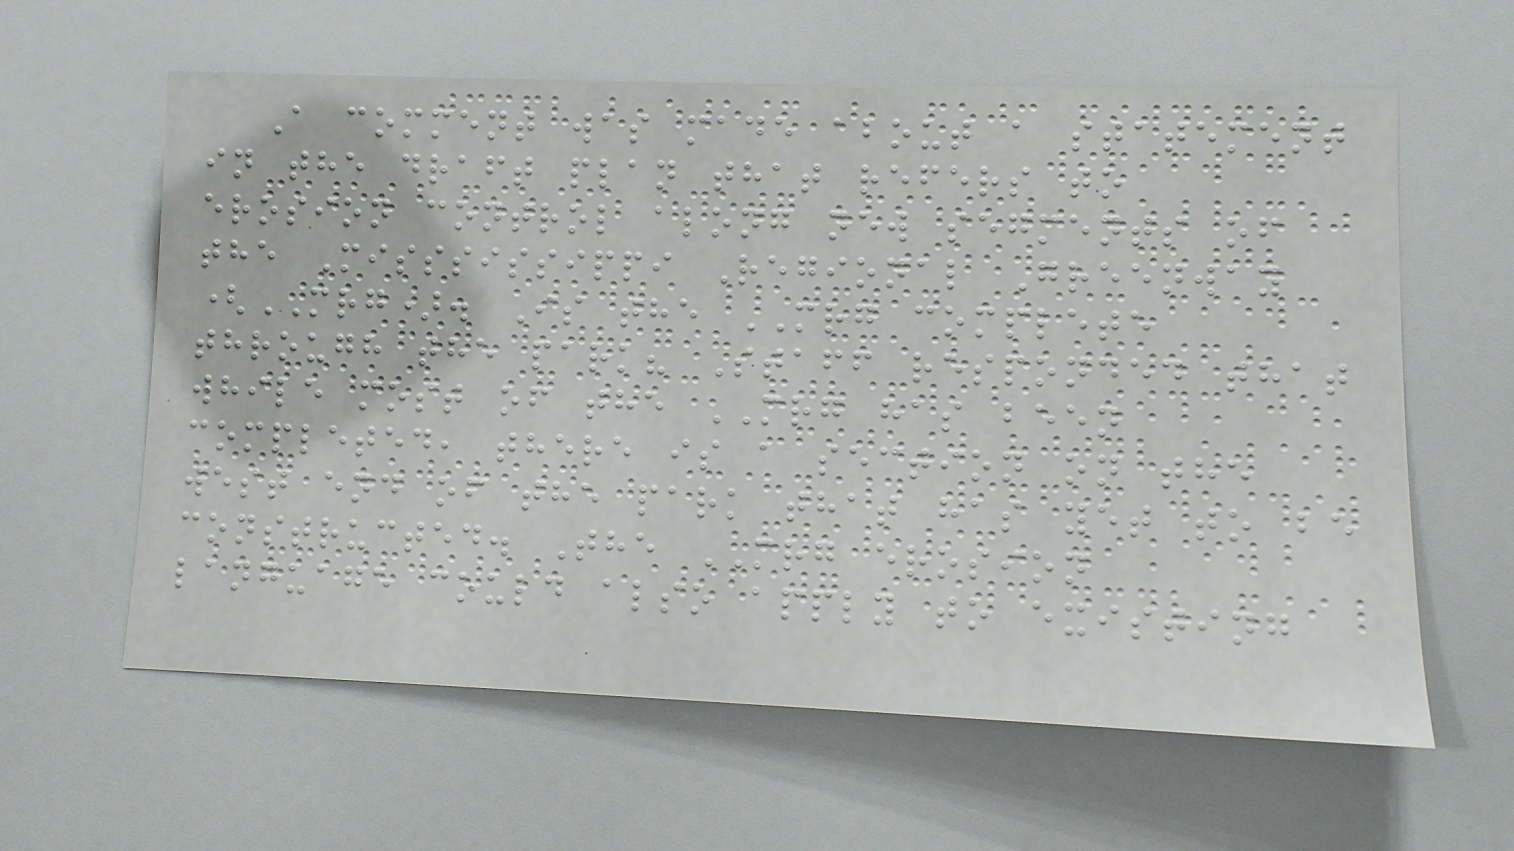A comment was made about a statement
in the draft plan that refers to
erosion control along new segments of
the Misssissippi Regional Greenway
(MRG). Is the MRG complete
through the park? Staff responded that
while most of the MRG has been
completed, there is a section on the
west end of the park that has yet to be
constructed. The MRG erosion
language could also apply to existing
